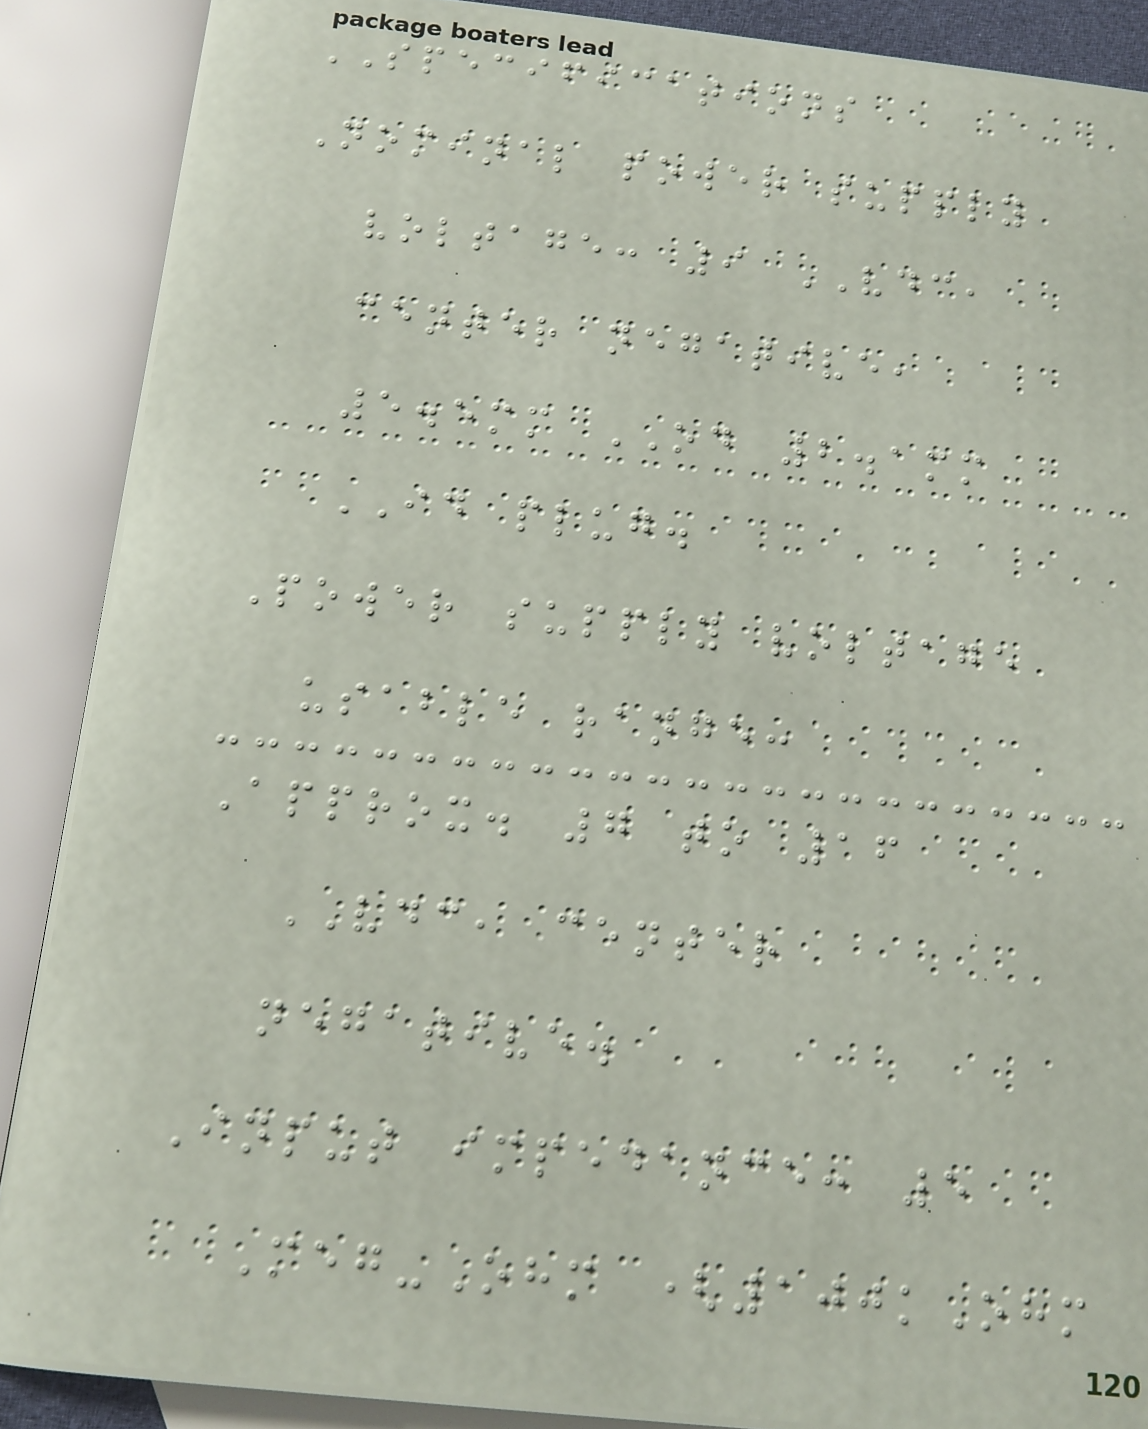SPECIFICATIONS
Nominal power supply
voltage: 9 VDC,
center negative,
5.5mm OD 2.1mm
ID plug.
Power supply voltage
usable range:
Approx. 7 to 16
VDC, center
negative.
Input impedance: 5
Meg-Ohm (100kOhm
